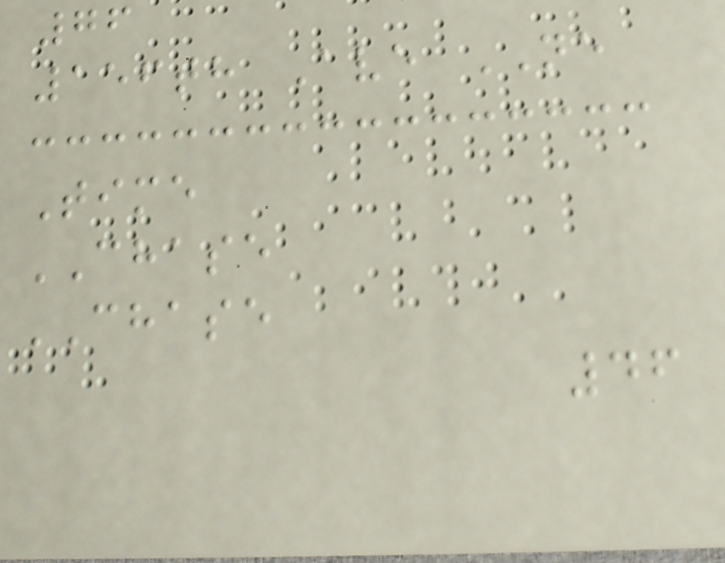76
156th Ave NE
Time
CHASE
CHASE
46
